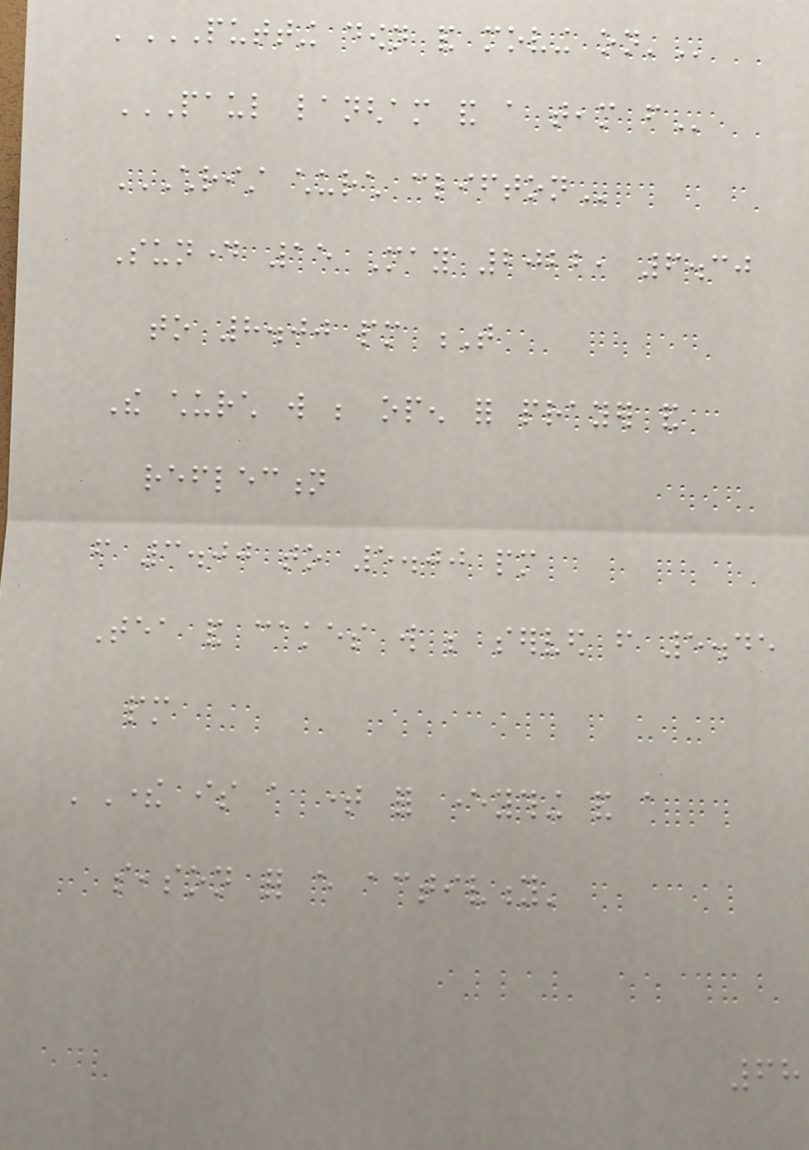'PUTTING DOWN AND MOVING ON'
PAUL LANGHAM AND A TEAM FROM
CHRIST CHURCH CLIFTON
Sunday 15 May 2022, 6.30
to 8.00 pm T
The church will be open for prayer and
reflection
from 3.00 to 5.00 pm
Tea and cakes will be served from 5.45
pm
'There is a time for everything and a
season for every activity'
68
